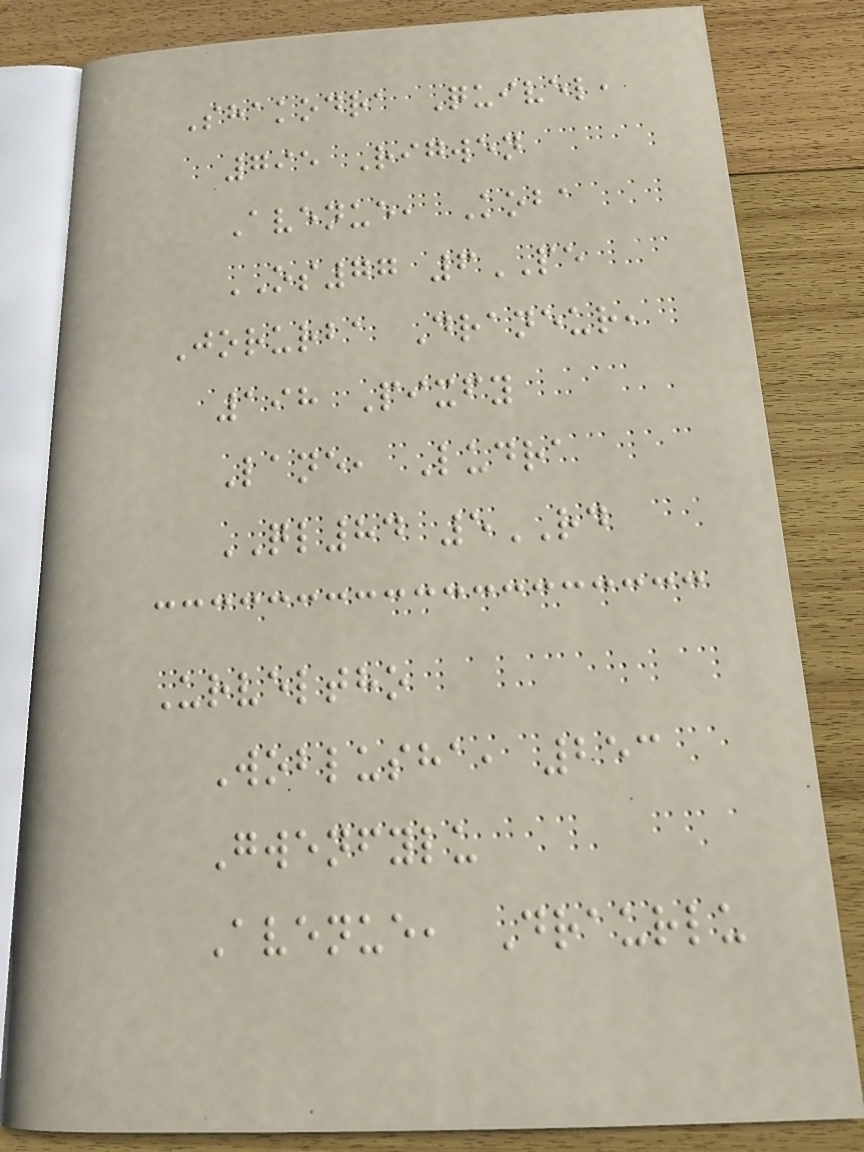Shakodra Quivel,
795 Rigwen
Avenue, Koba
OS77 6PE
Jorurba Draneur,
198 Pixfy
Lane, Ludra
QL84 5RD
Urveltho
Woblusha, 253
Gwenfylu
Avenue, Draurlu
